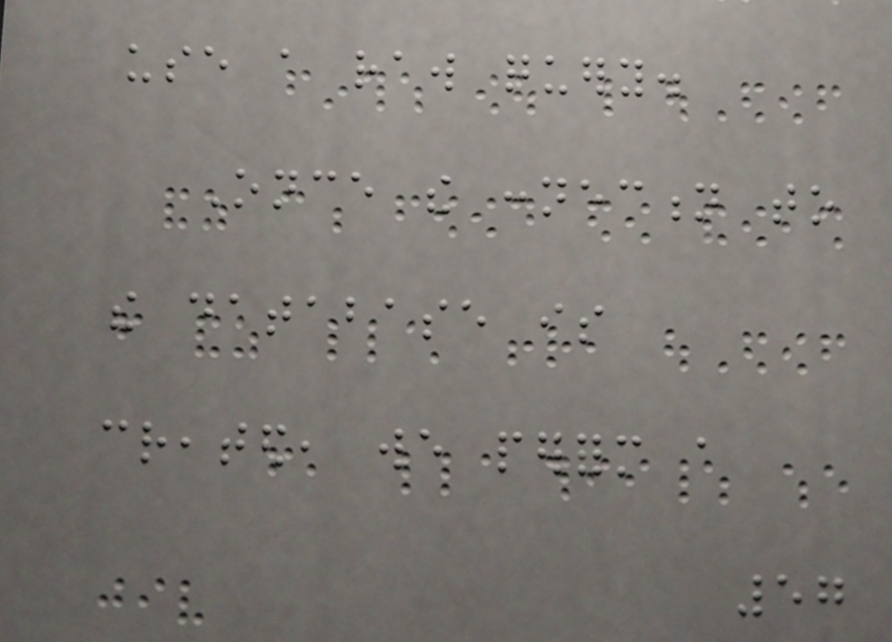use a raw query.
Once the connection to
the database is
created, we perform a
57
